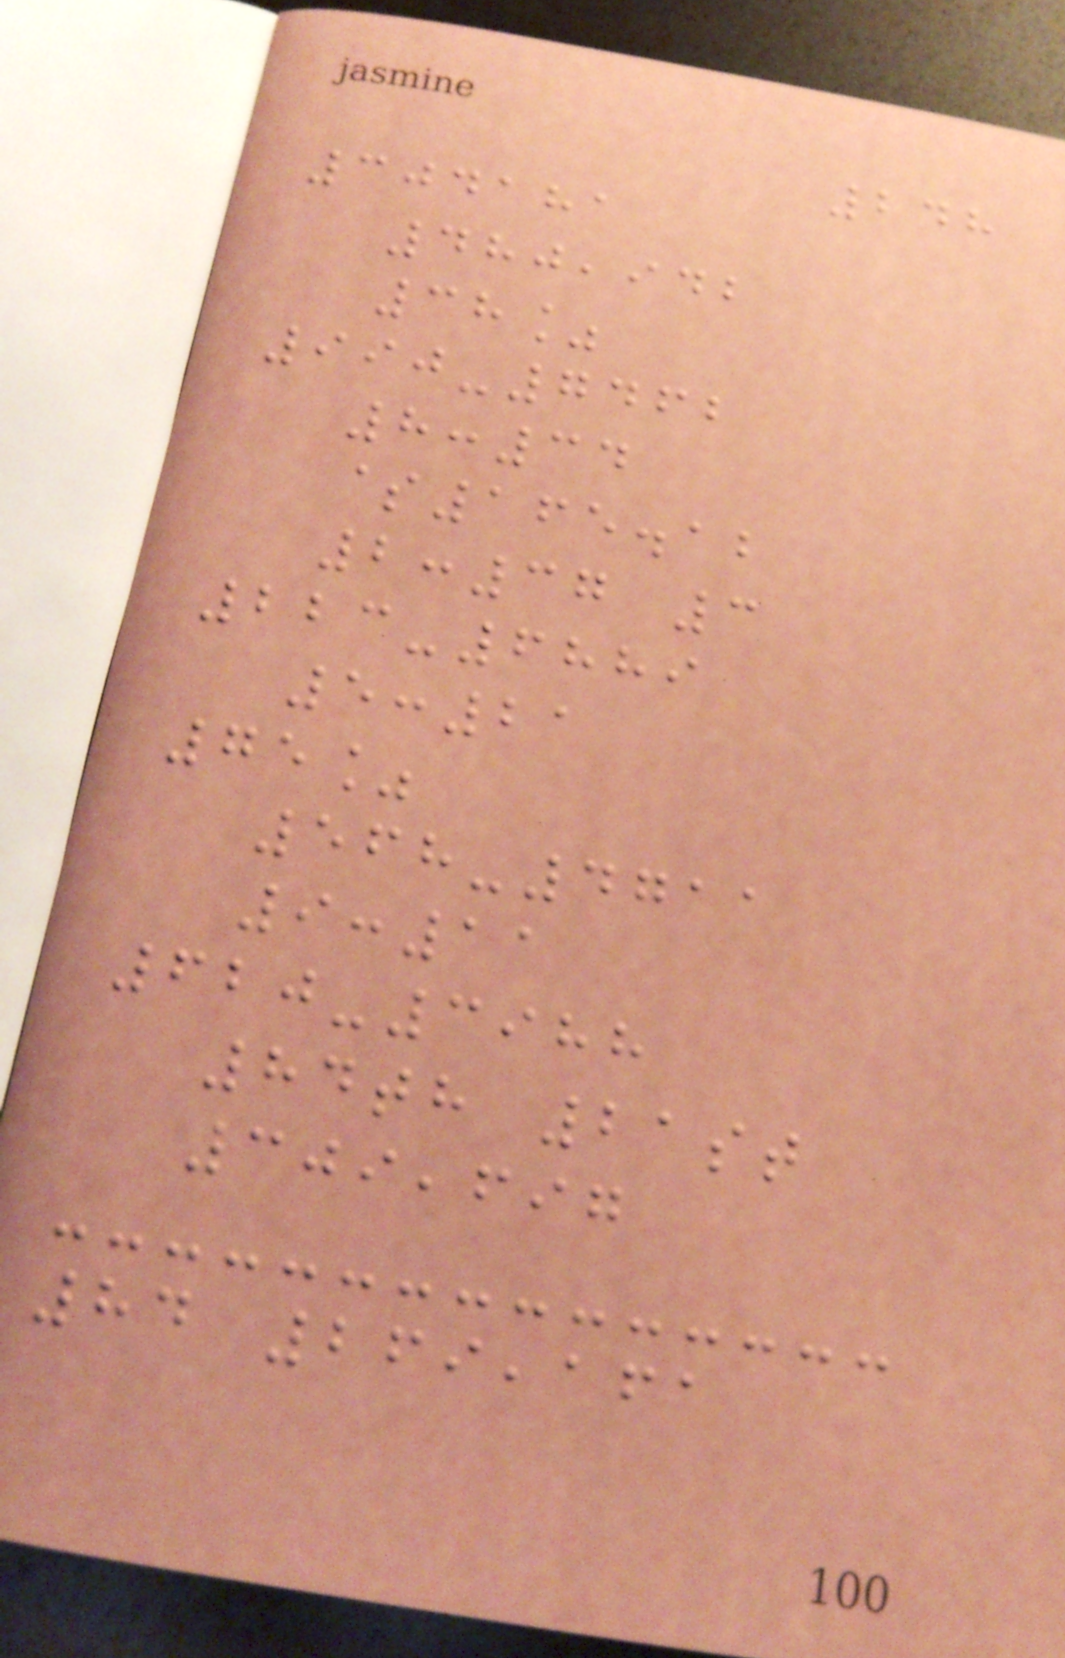248
304181
480,942
38%
990-7462
8:34
$165.12
2:37 3
223-6889
5:21
75%
568-4711
9:11
620-3988
84th 21st
309,697
84 269,161
